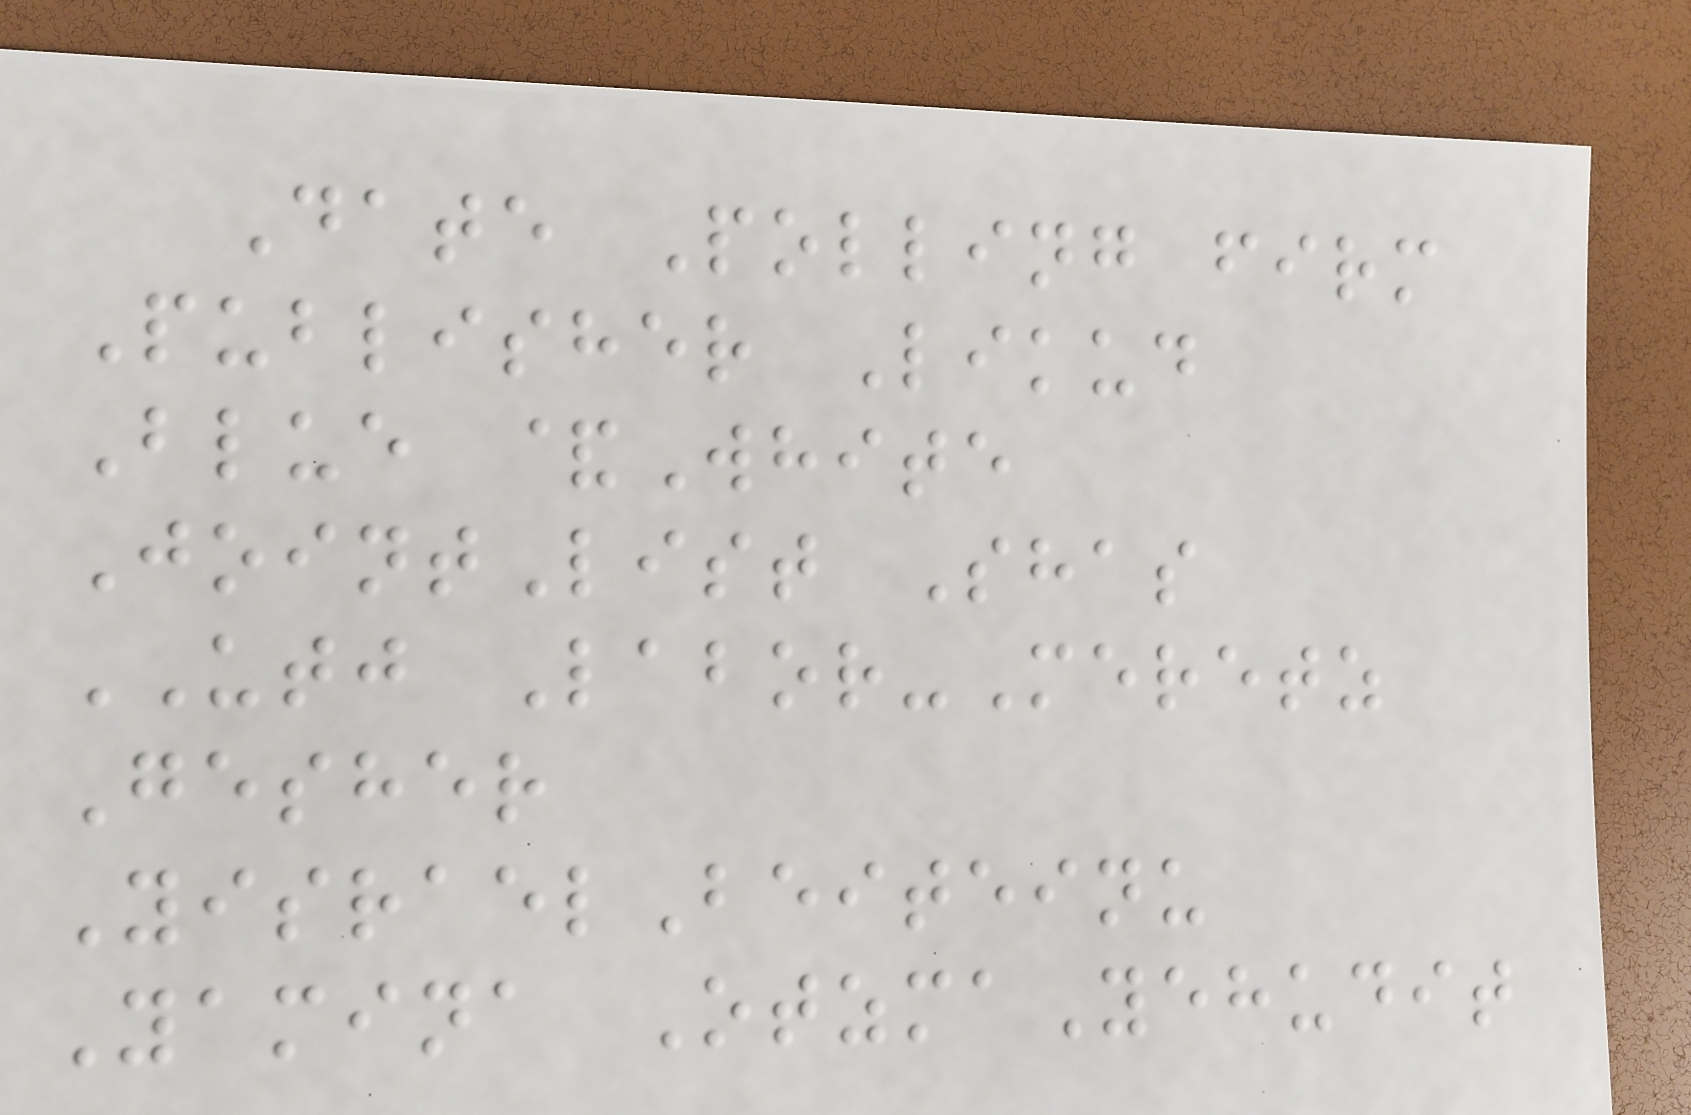Date Polling firm
Publisher Likud
Blue &White
JointList Shas
UTJ Labor-Meretz
Gesher
YisraelBeiteinu
Yamina OtzmaYehudit
